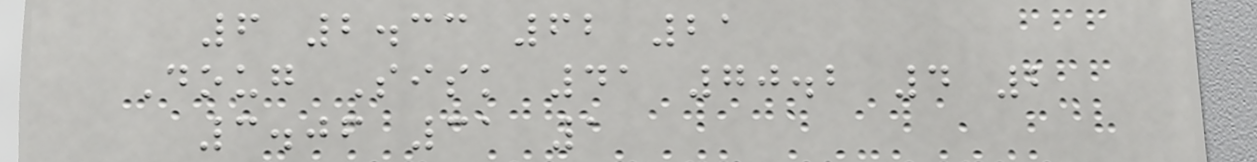6 2.33 62 21
Doug Sisk 41 70.2 4 2
3.06 31 1
